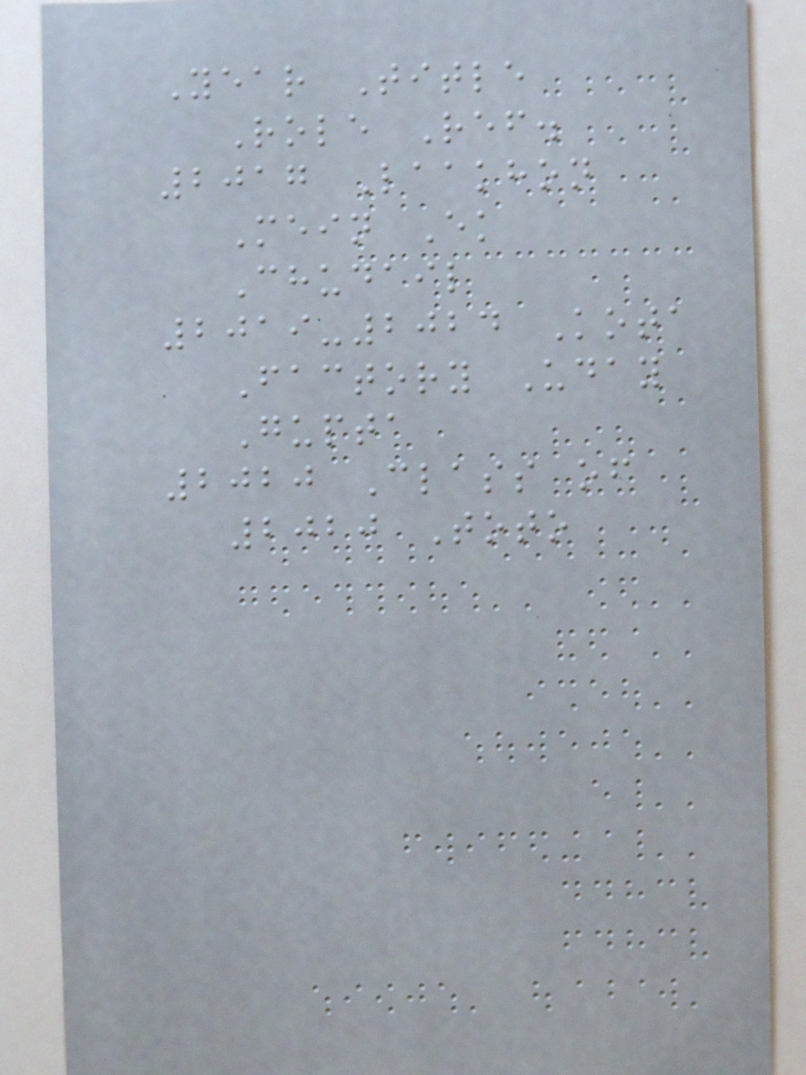Year Title
Role Ref.
2017 Laakhon
Mein Ek
Chudail
2019-2024 Kota
Factory Uday
Gupta
2020 Class of
2020 Toto
